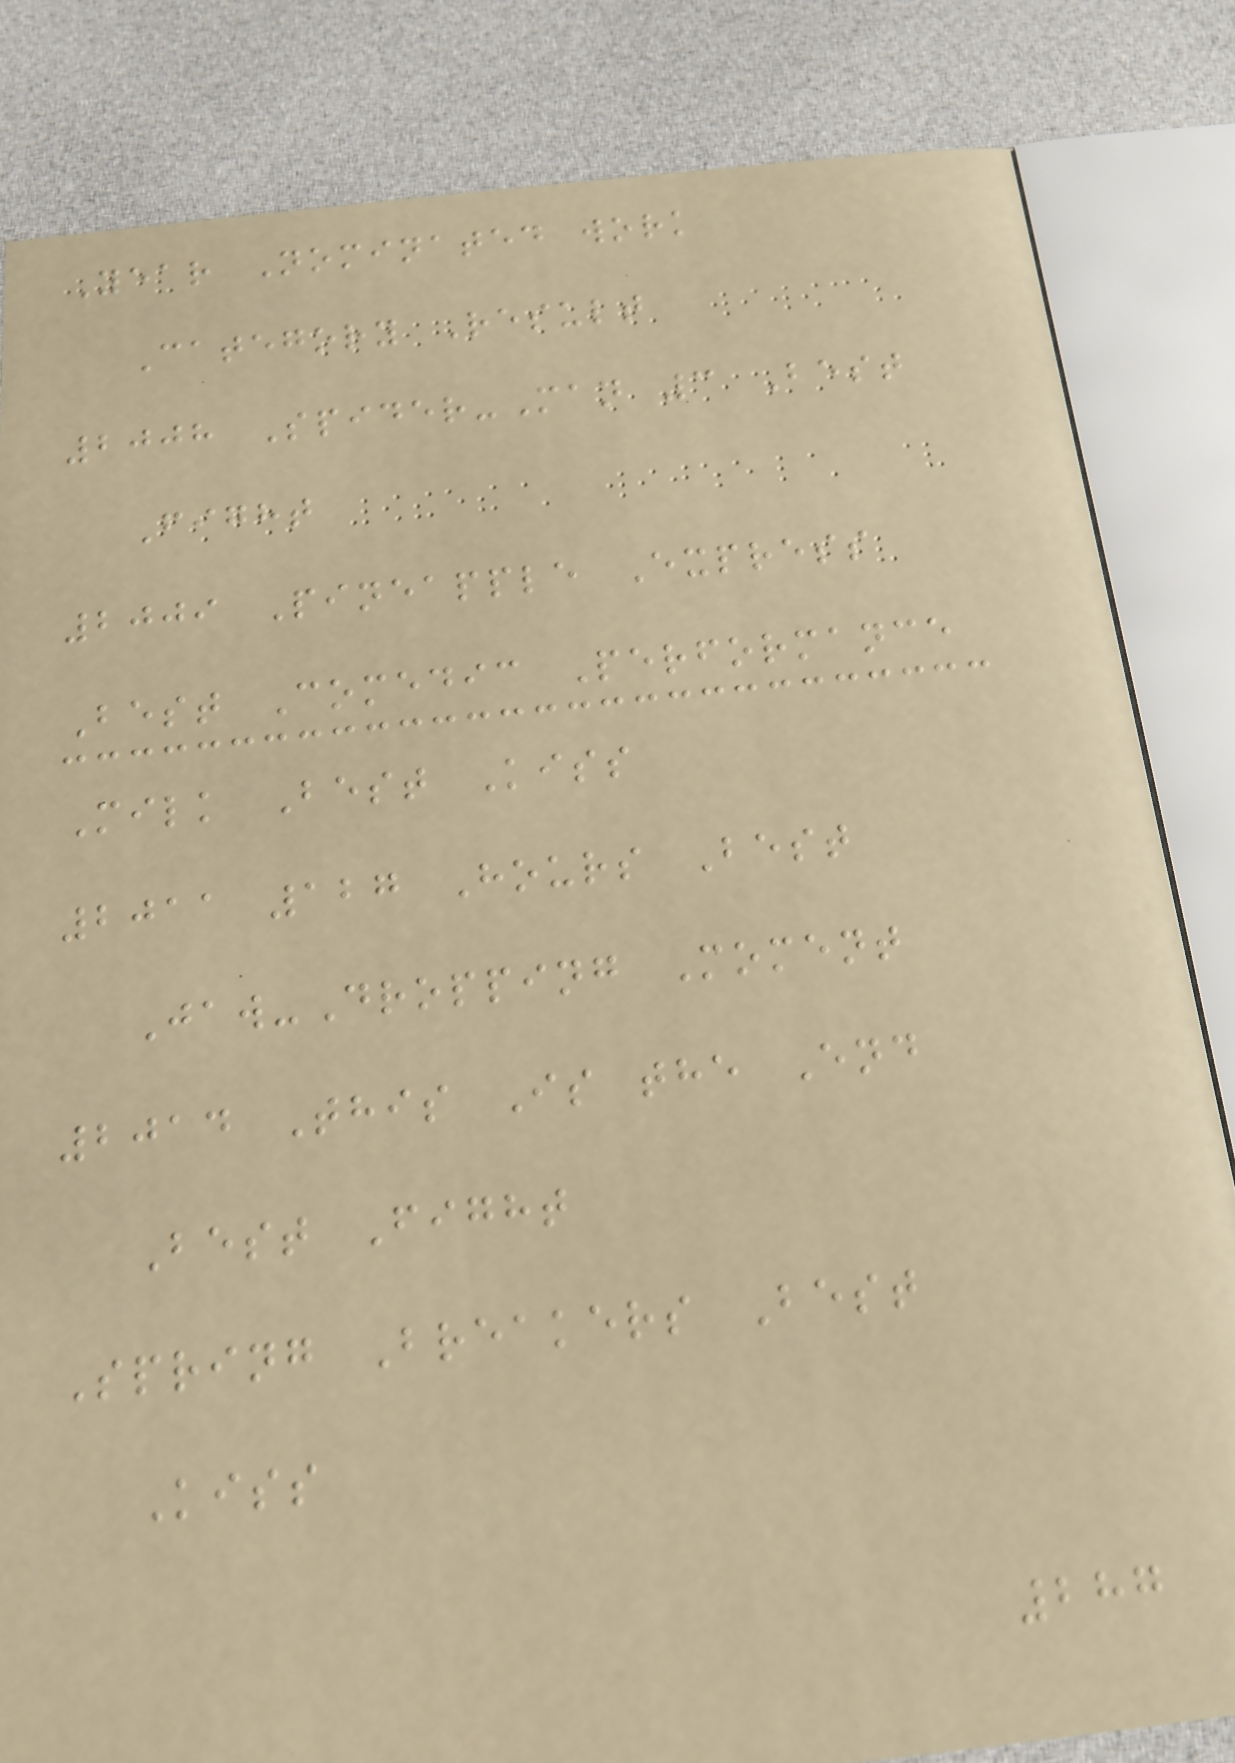Year Nominated work
Category Result
2008 Spider-Man 3 Best
Fight
2009 Pineapple Express
Best Comedic Performance
Milk Best Kiss
2011 127 Hours Best
Jaw-Dropping Moment
2014 This Is the End
Best Fight
Spring Breakers Best
Kiss
287
